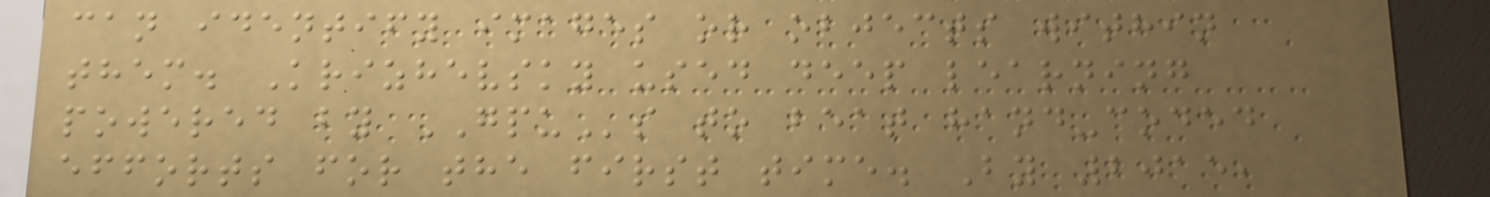can identify images or objects within
them. Krizhevsky used deep learning
powered by GPUs to beat hand-coded
efforts for the first time. By 2015,
